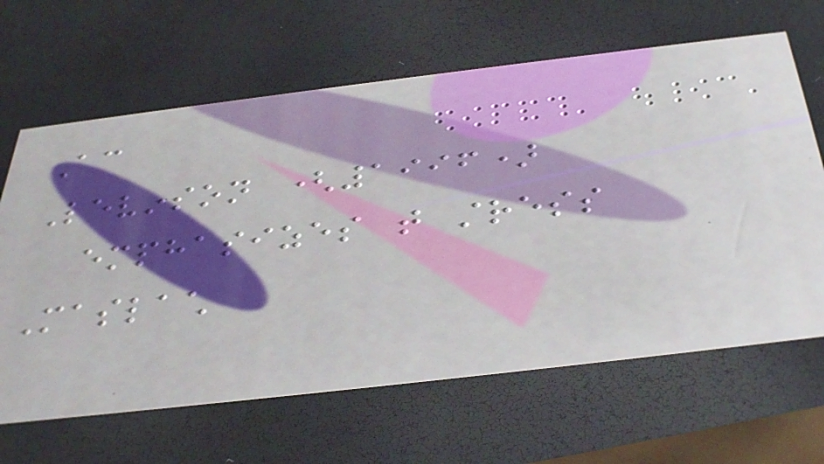According
Levinson (1996)
emphasizes that stress
Maslach
